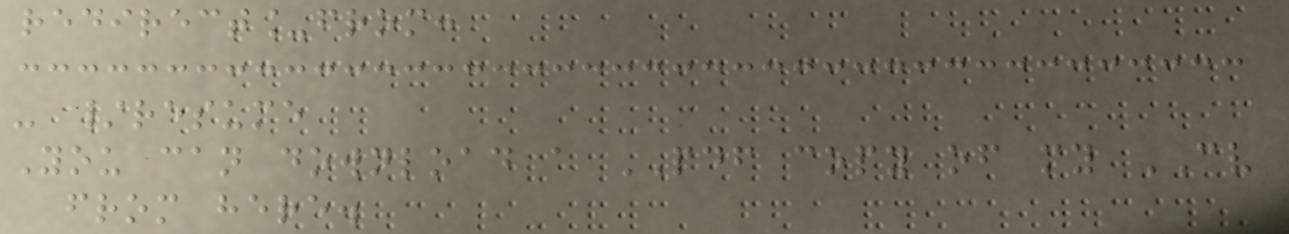redirect_from:
- /resume
You can download a PDF copy of my CV
from here.
